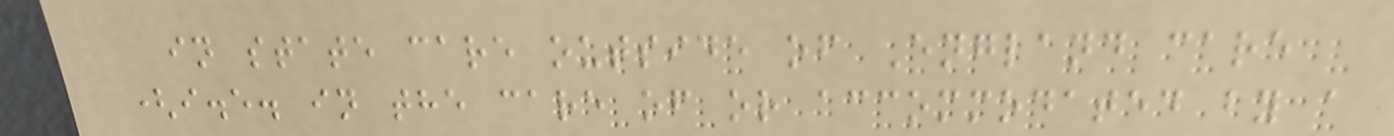in state care outside of England care
(i.e. in the care of or accommodated by a
